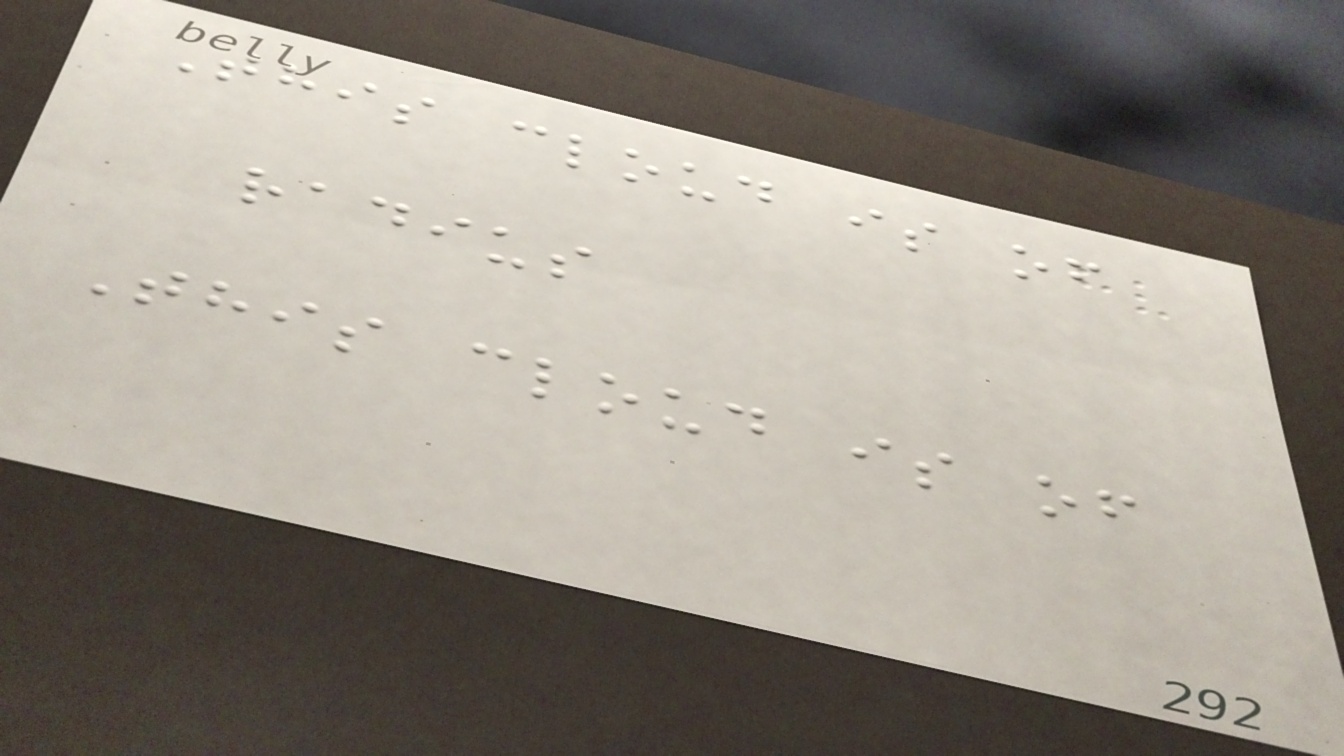This cloud is of
radius
This cloud is of
